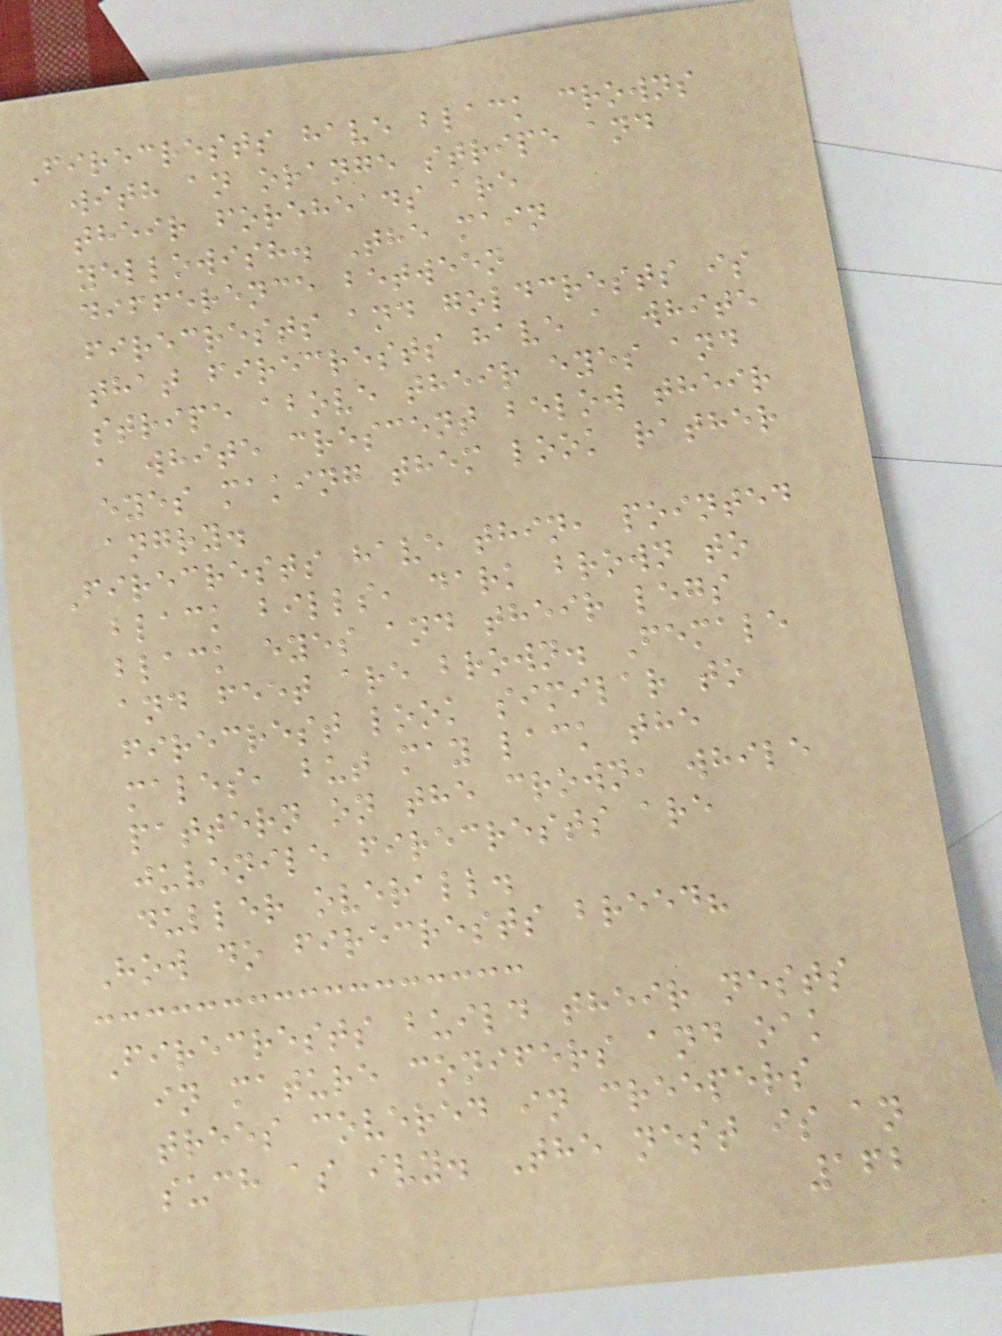Firecrests have black crowns
with an orange stripe and
their foreheads are
yellowish. The main
difference between
firecrests and goldcrests is
that firecrests have a white
stripe above their eyes and
a white crescent below their
eyes making them look rather
angry.
Firecrests have thin, pointed
black bills, dark brown to
black eyes and their legs
and feet are brown. Female
firecrest look similar to
males, but may lack the
pattern on the crown, while
juvenile firecrests are
duller overall.
How do firecrests breed?
Firecrests build their nests
in mature conifers and oak
trees covered in creepers
such as ivy. The nest is an
162
